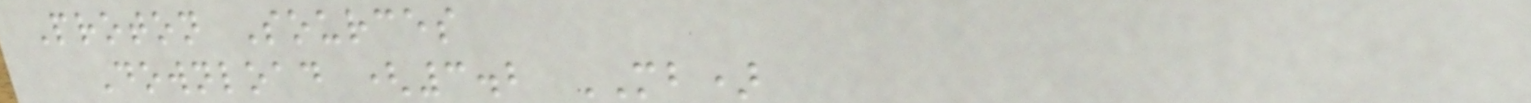Proton Sources
Download (3.2 MB)
